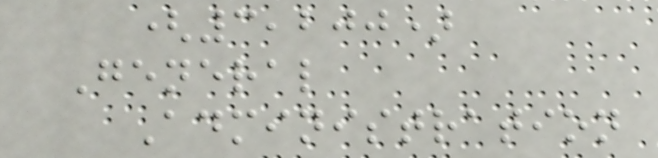(3,200)
General
Administration
